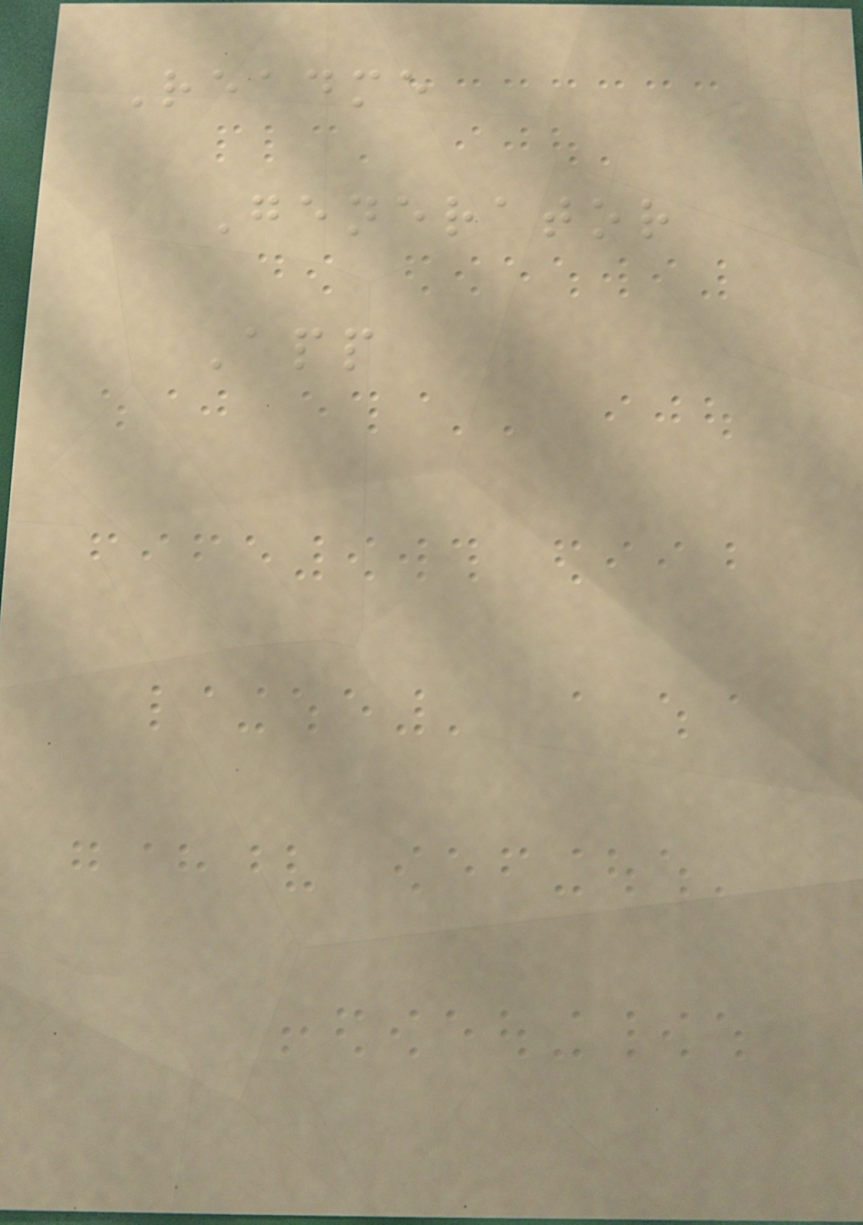Readme
Generator
App
